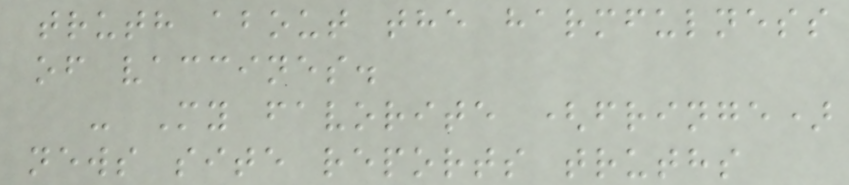truth about the harmfulness
of vaccines.
- My favorite (fringe)
news site reports truths
